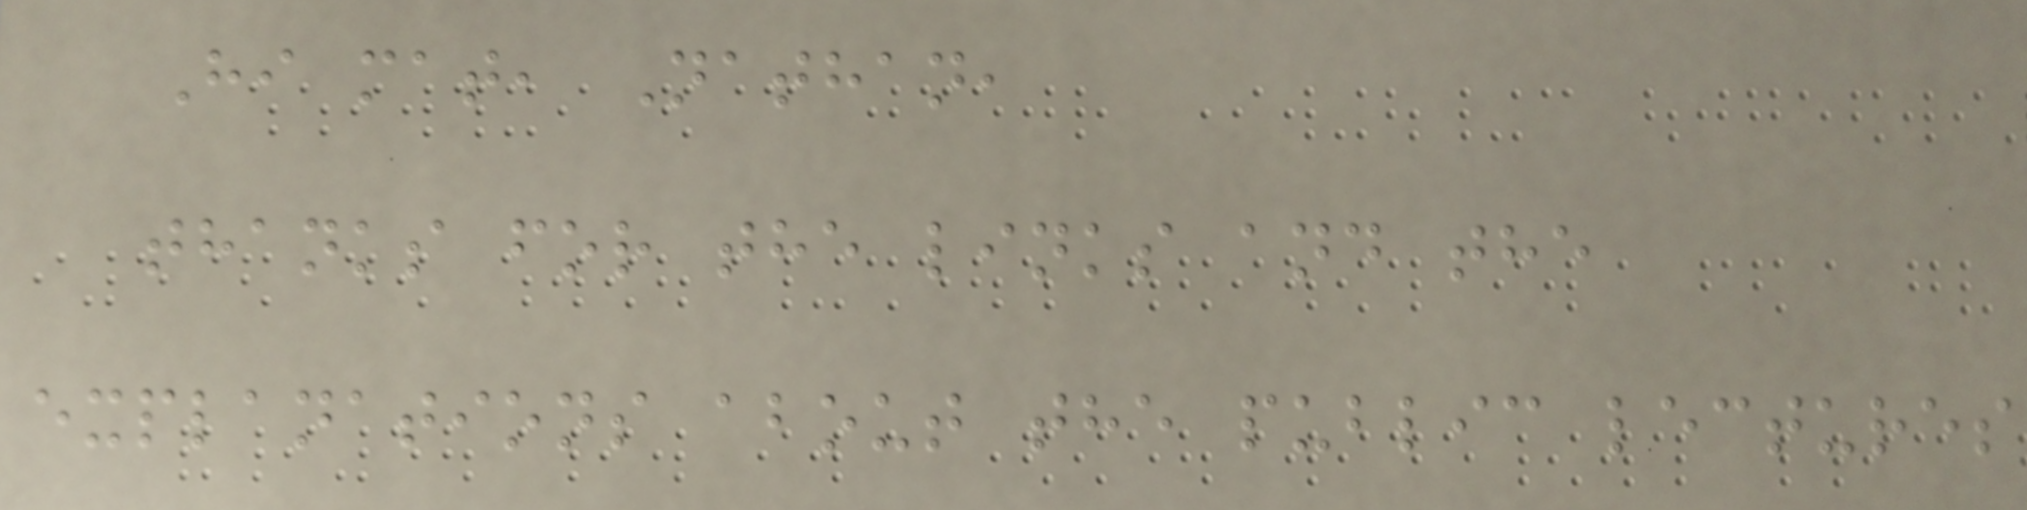Hi mat, Nathan,
thanks for the links and the
explanations about the public lectures
